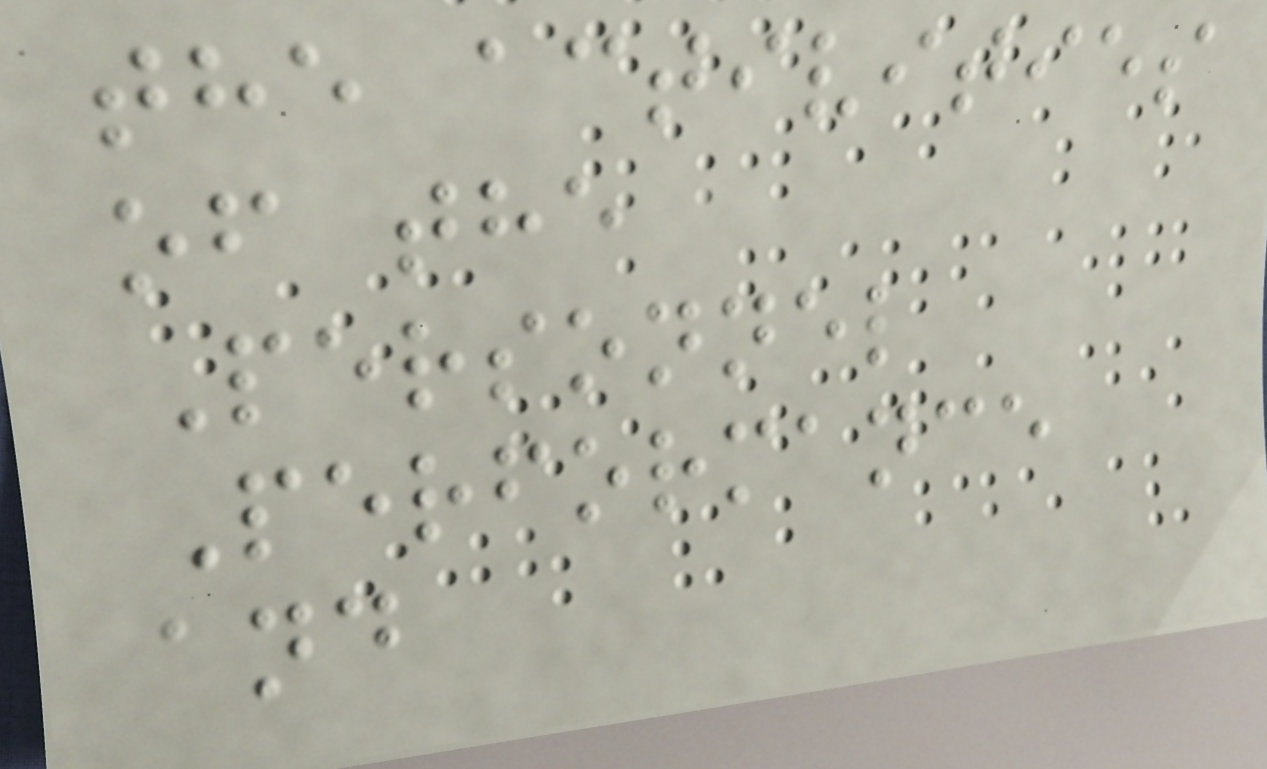the activities
of the
Personnel
Performance
and
